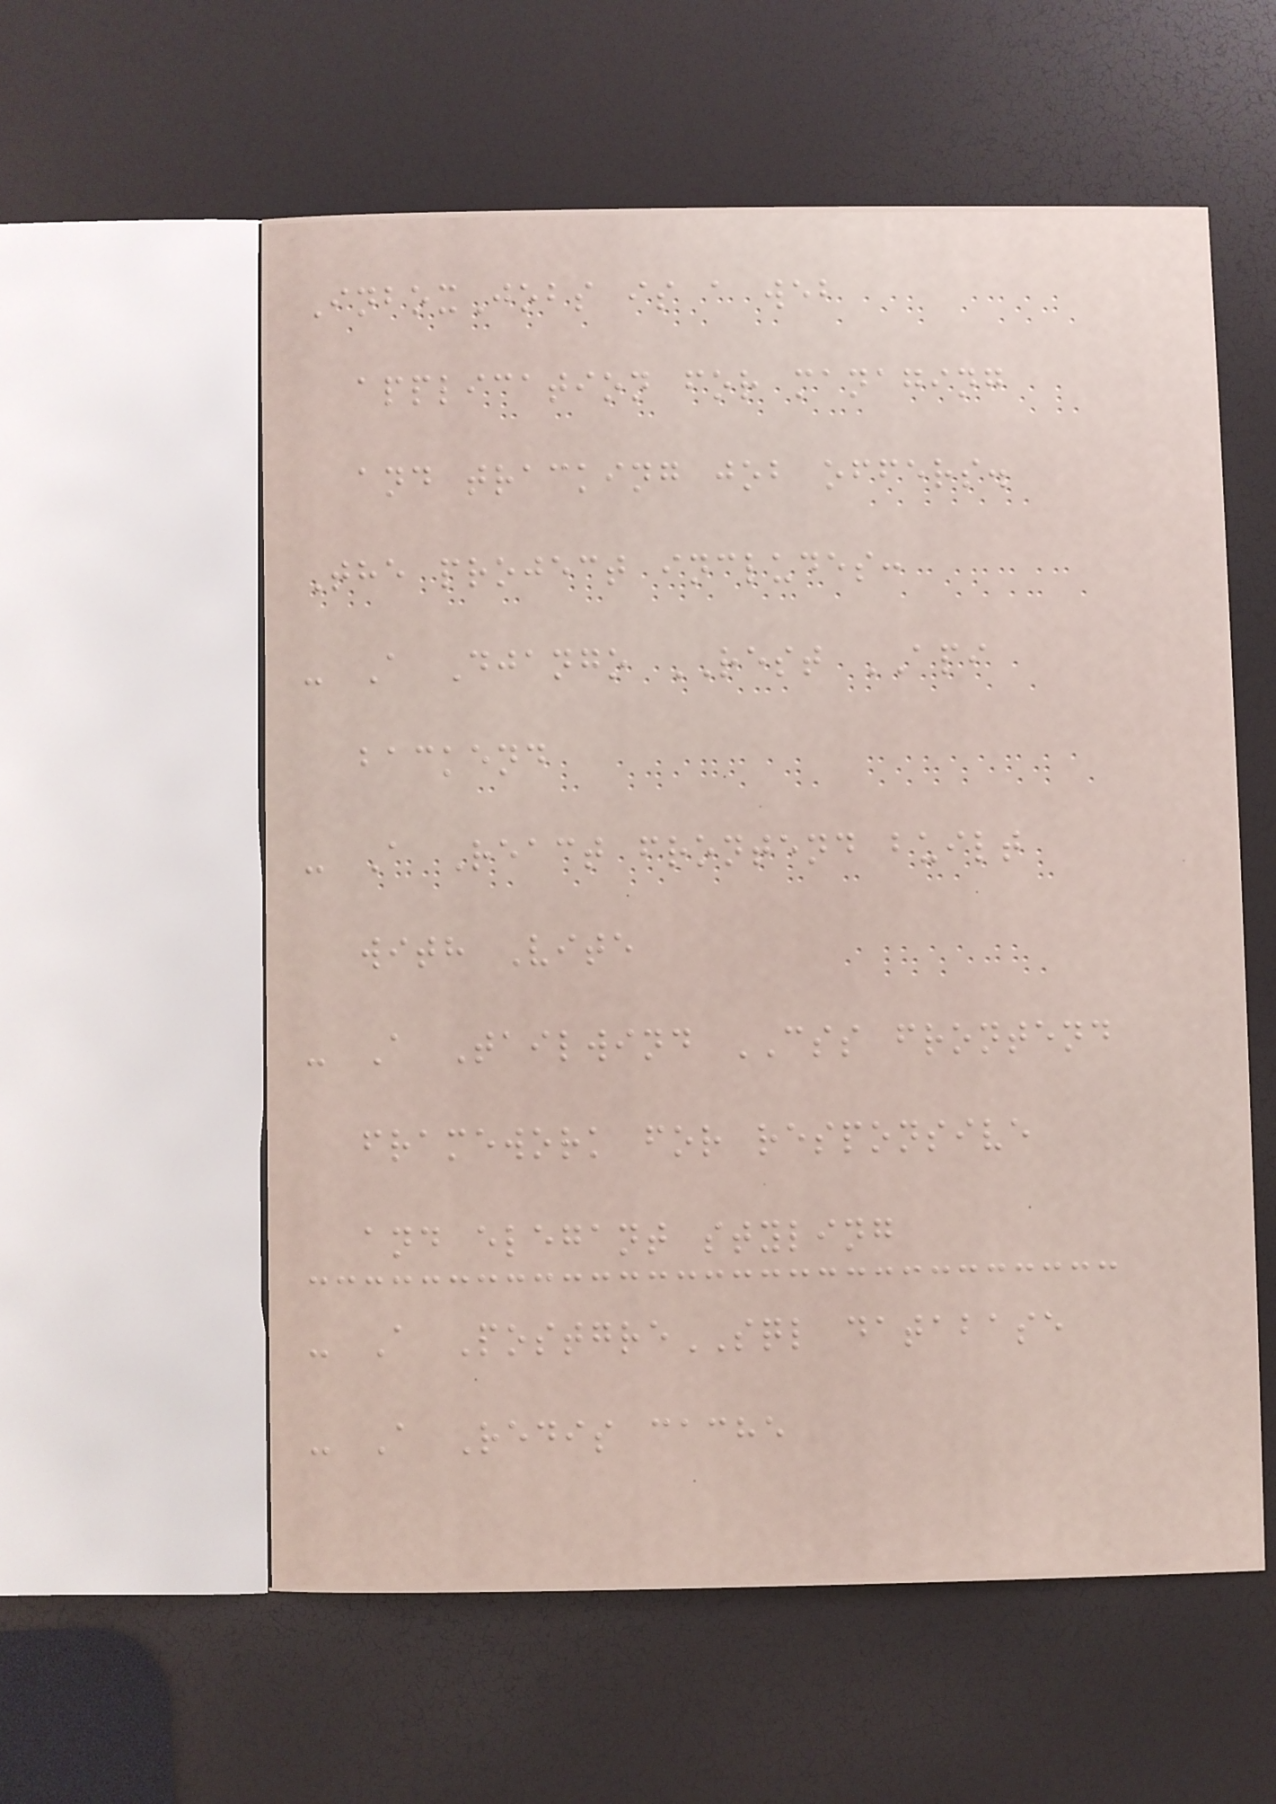InboxJobs is a web
application for managing
and tracking job offers.
The project includes:
- A Django REST API
backend
- A React frontend built
with Vite
- A Tailwind CSS frontend
framework for responsive
and elegant styling
- A PostgreSQL database
- A Redis cache
